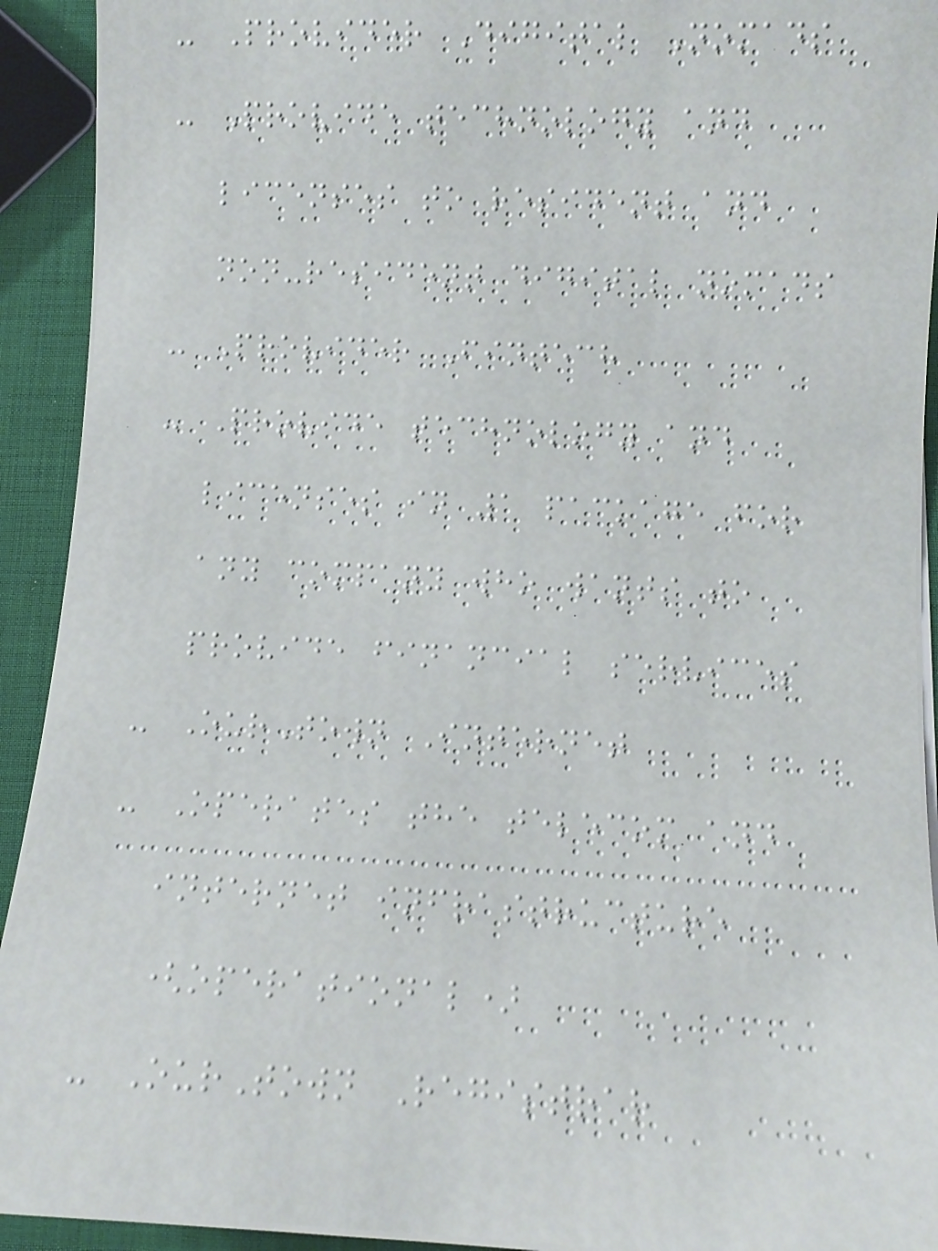- Provider Digital Nomads
- Provide technology and
licenses to resident and
non-resident digital nomads
- Provider Fintech
- Provide technology and
licenses in 1 package for
any company who wants to
provide financial services
- OurTown Internet
- Operates the telecom and
internet infrastructure
(operational)
- OurTown Registrar
